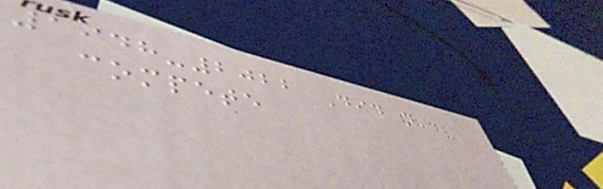1948-2022 Did not
compete
